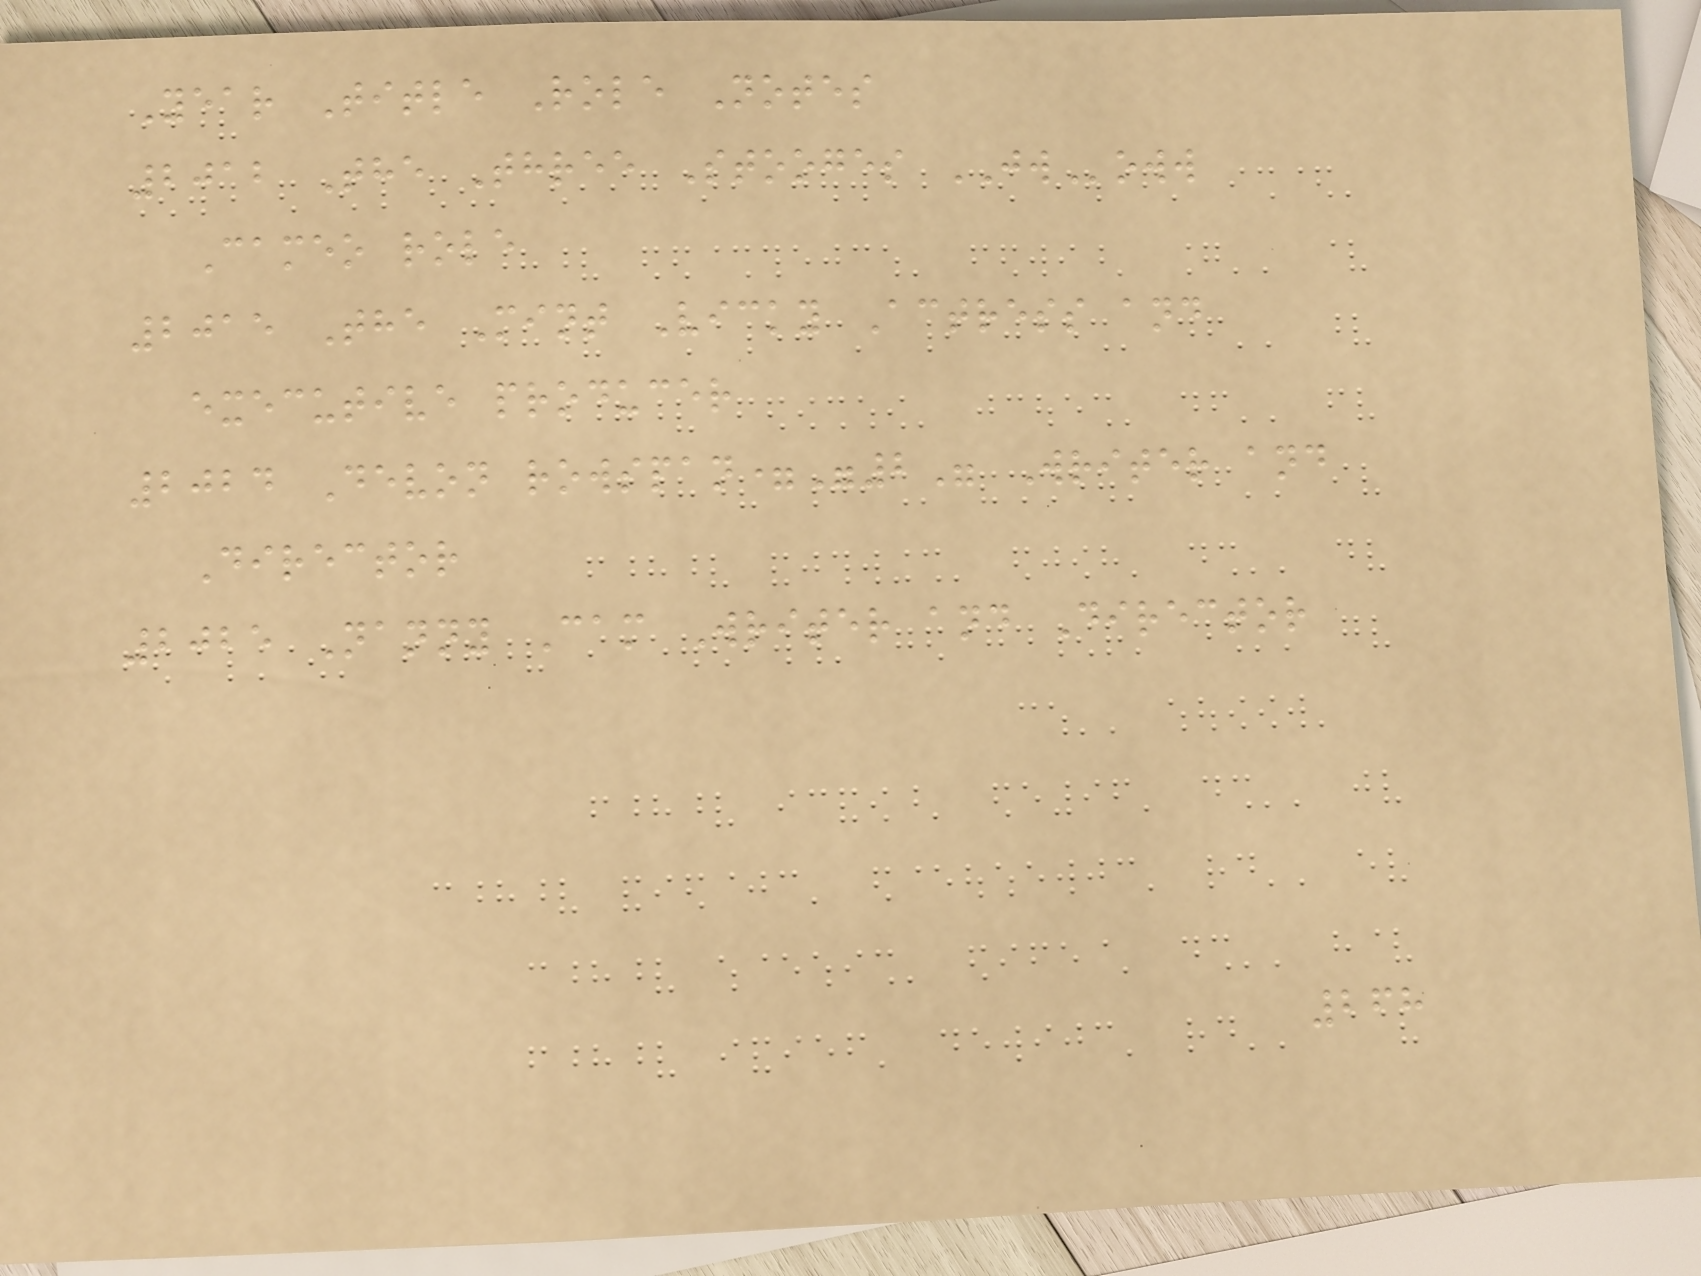Year Title Role Notes
2012 The Three Stooges JWoww
Cameo role
2015 The Mint Vicky Actress and
executive producer
2024 Devon rowspan="2" Writer and
Director
2025 Nanny Cam Writer and Director
268
